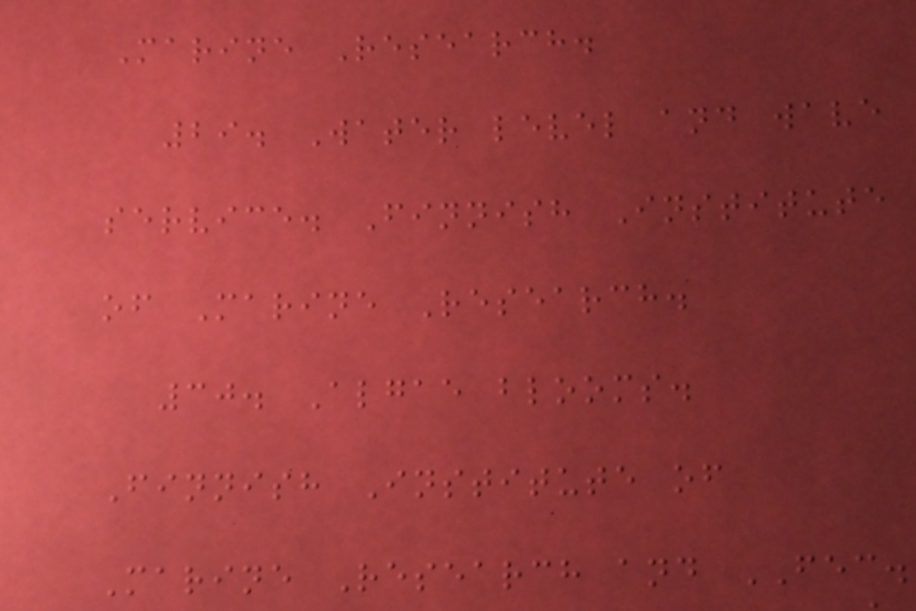Marine Research.
29. Water level and wave
service. Finnish Institute
of Marine Research.
30. Algae blooms.
Finnish Institute of
Marine Research and FEC.
